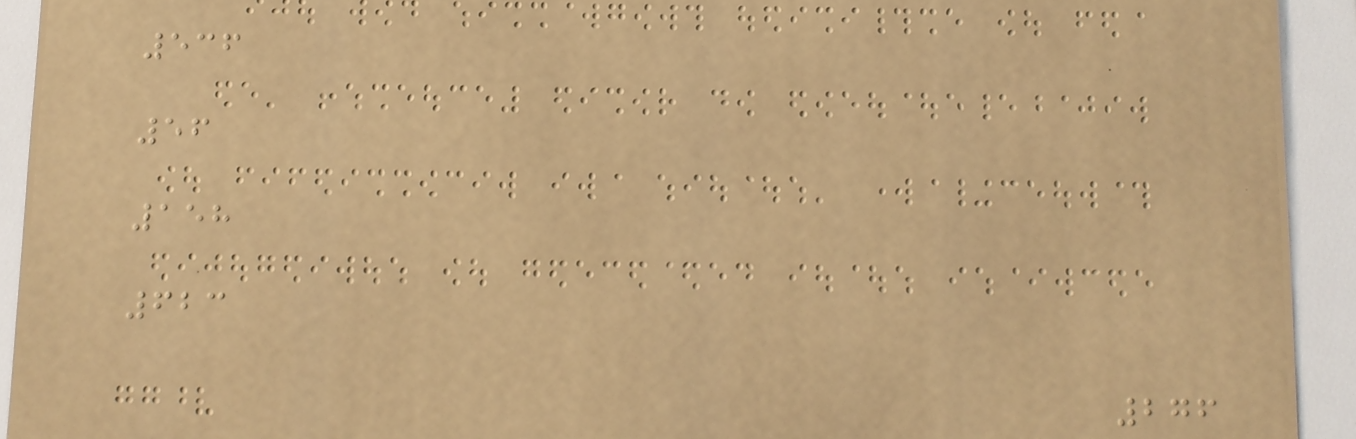536
56
158
623
276
